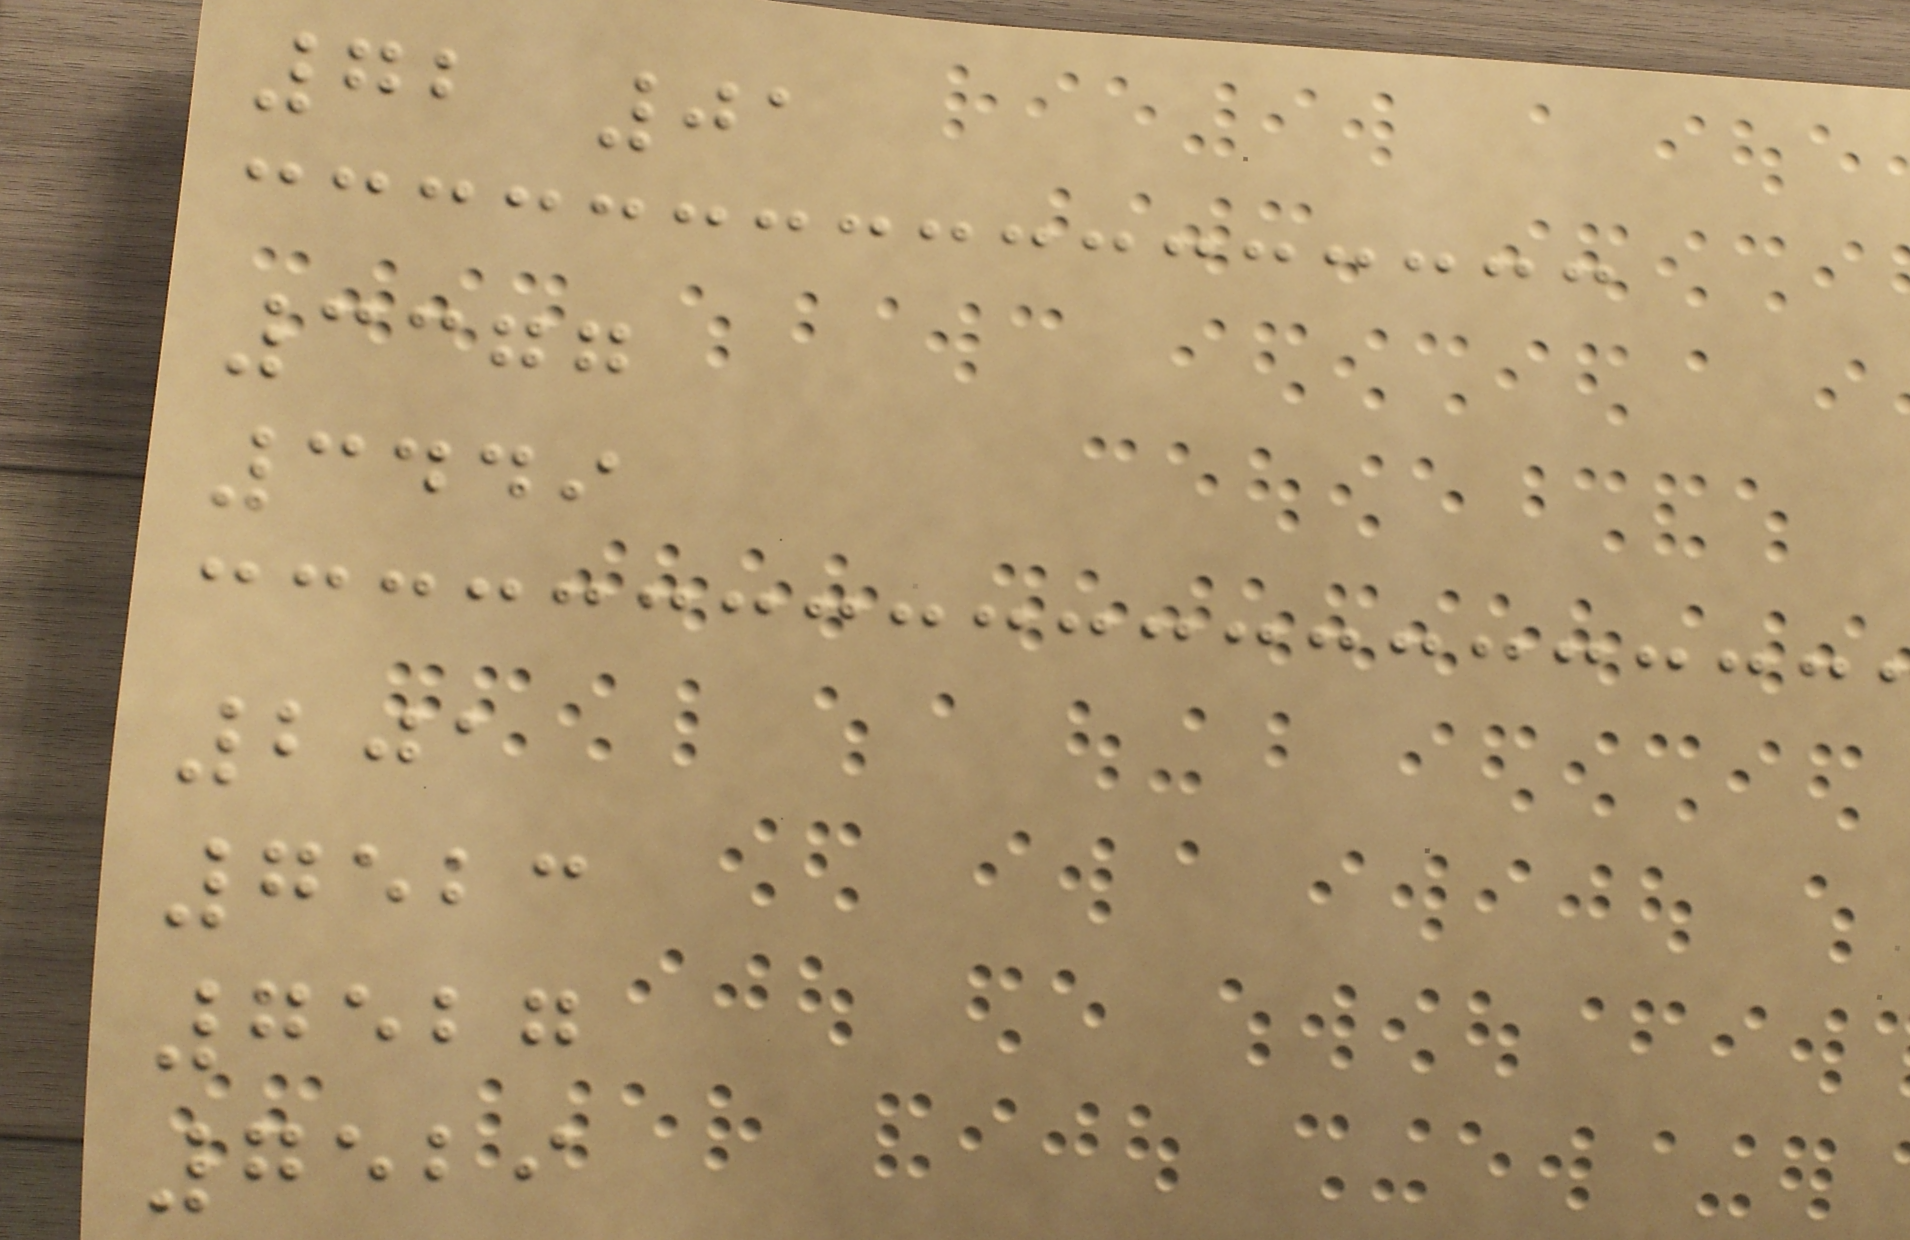72 01
3377
3449
201
7523
7527
7529
